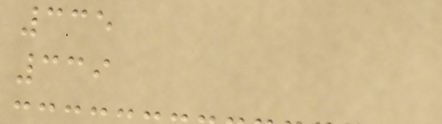335
339
